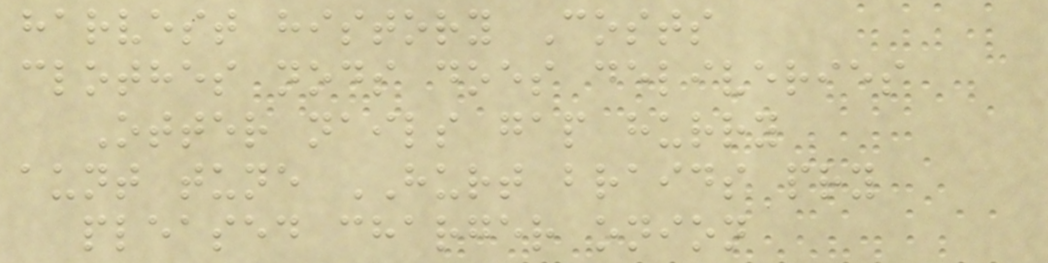harvest history Costs
clothes nods does deliveries
Otter nails gap hurry
aunt tune HURT braids pry
pleased charger onion
